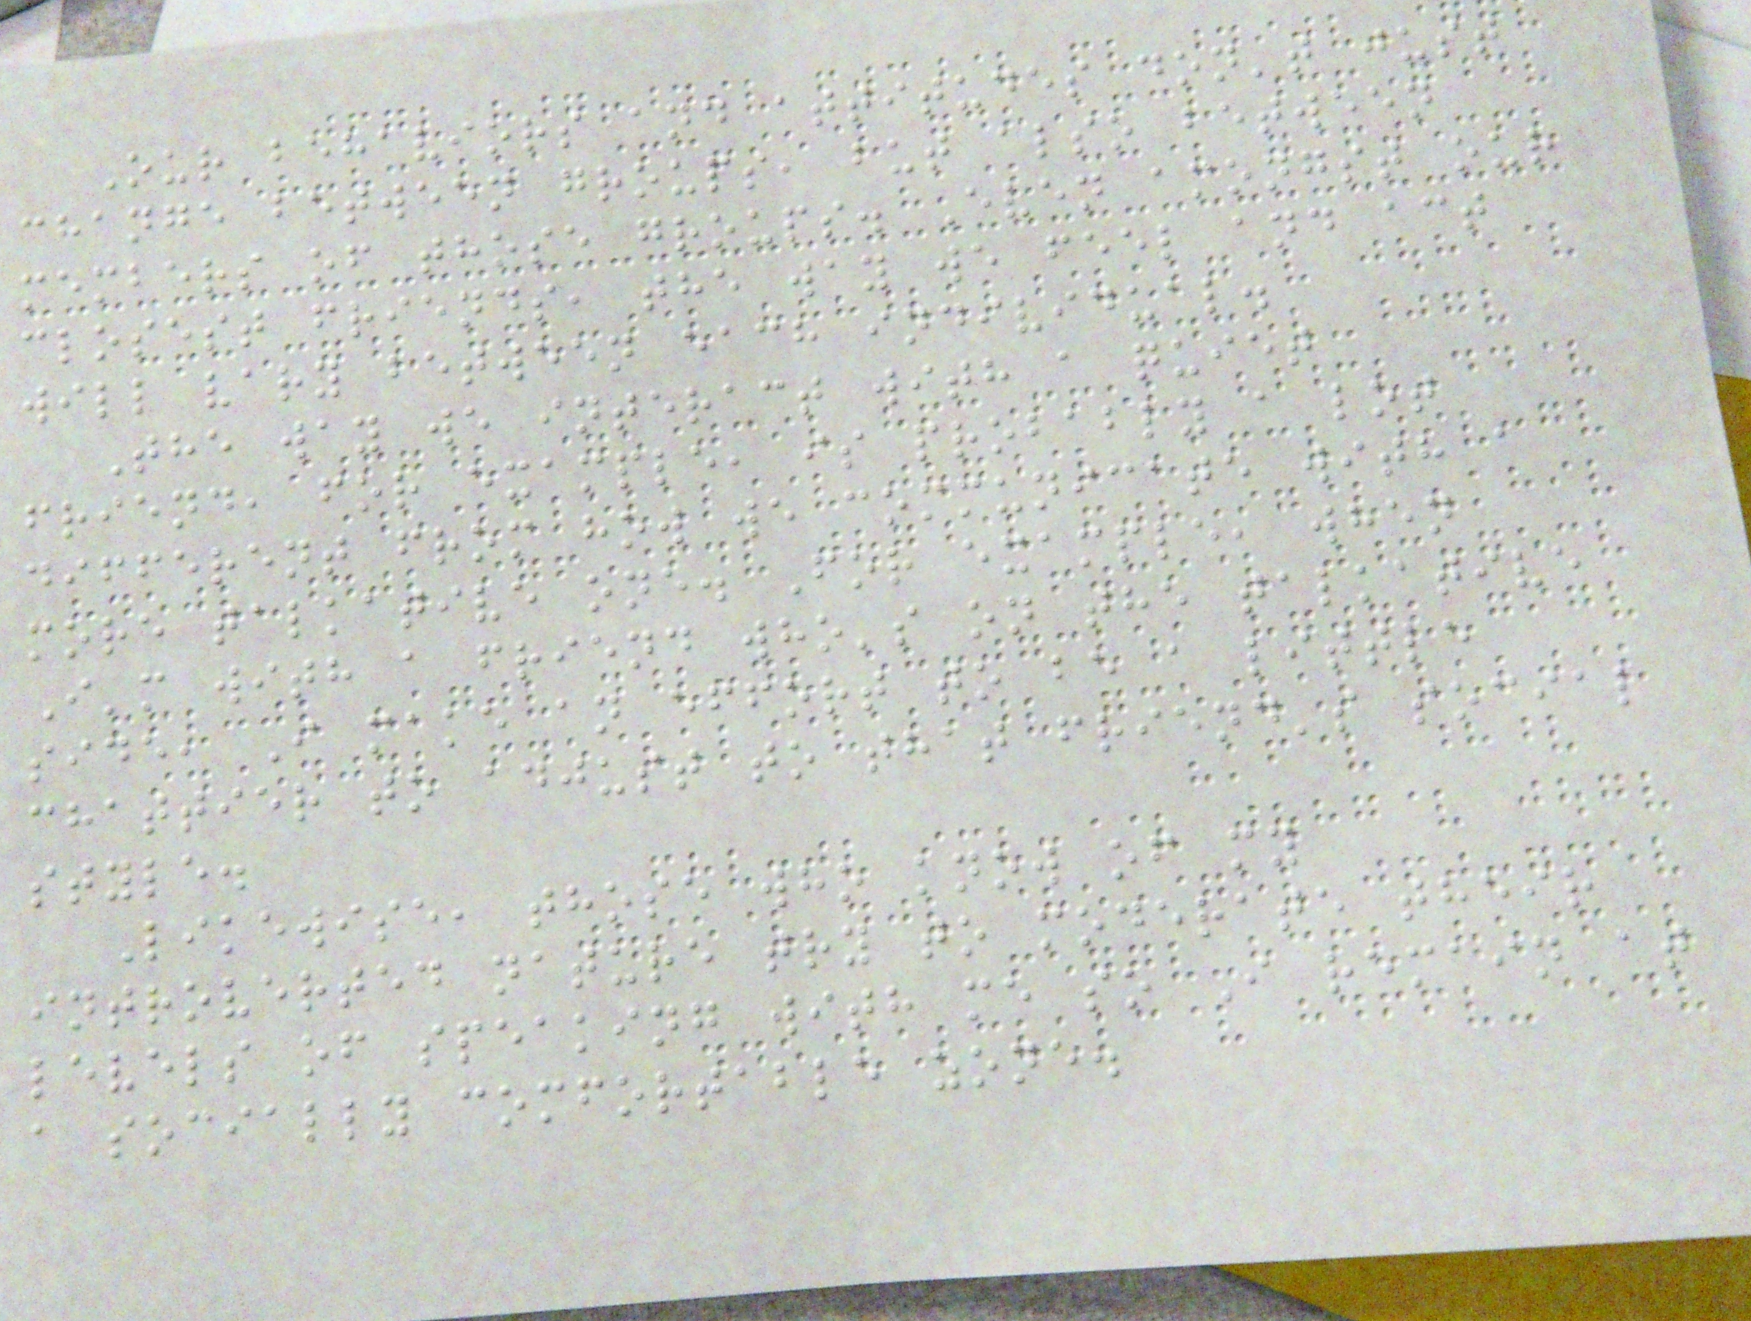Our behaviors and attitudes don't just
change between groups, but also between
members of those groups. Even amongst our
closest friends, the way we feel and act
will vary between each individual.
The way we interact with a quiet
friend, for example, is probably a lot
different from how we communicate with a
more talkative one. For example, when
I'm with a friend who's on the talkative
side, I make an effort to be a little
chattier to adjust to that friend's social
style.
Likewise, those who know of my
introverted nature try to moderate their
levels of speaking with me so I remain at
a socially comfortable zone.
